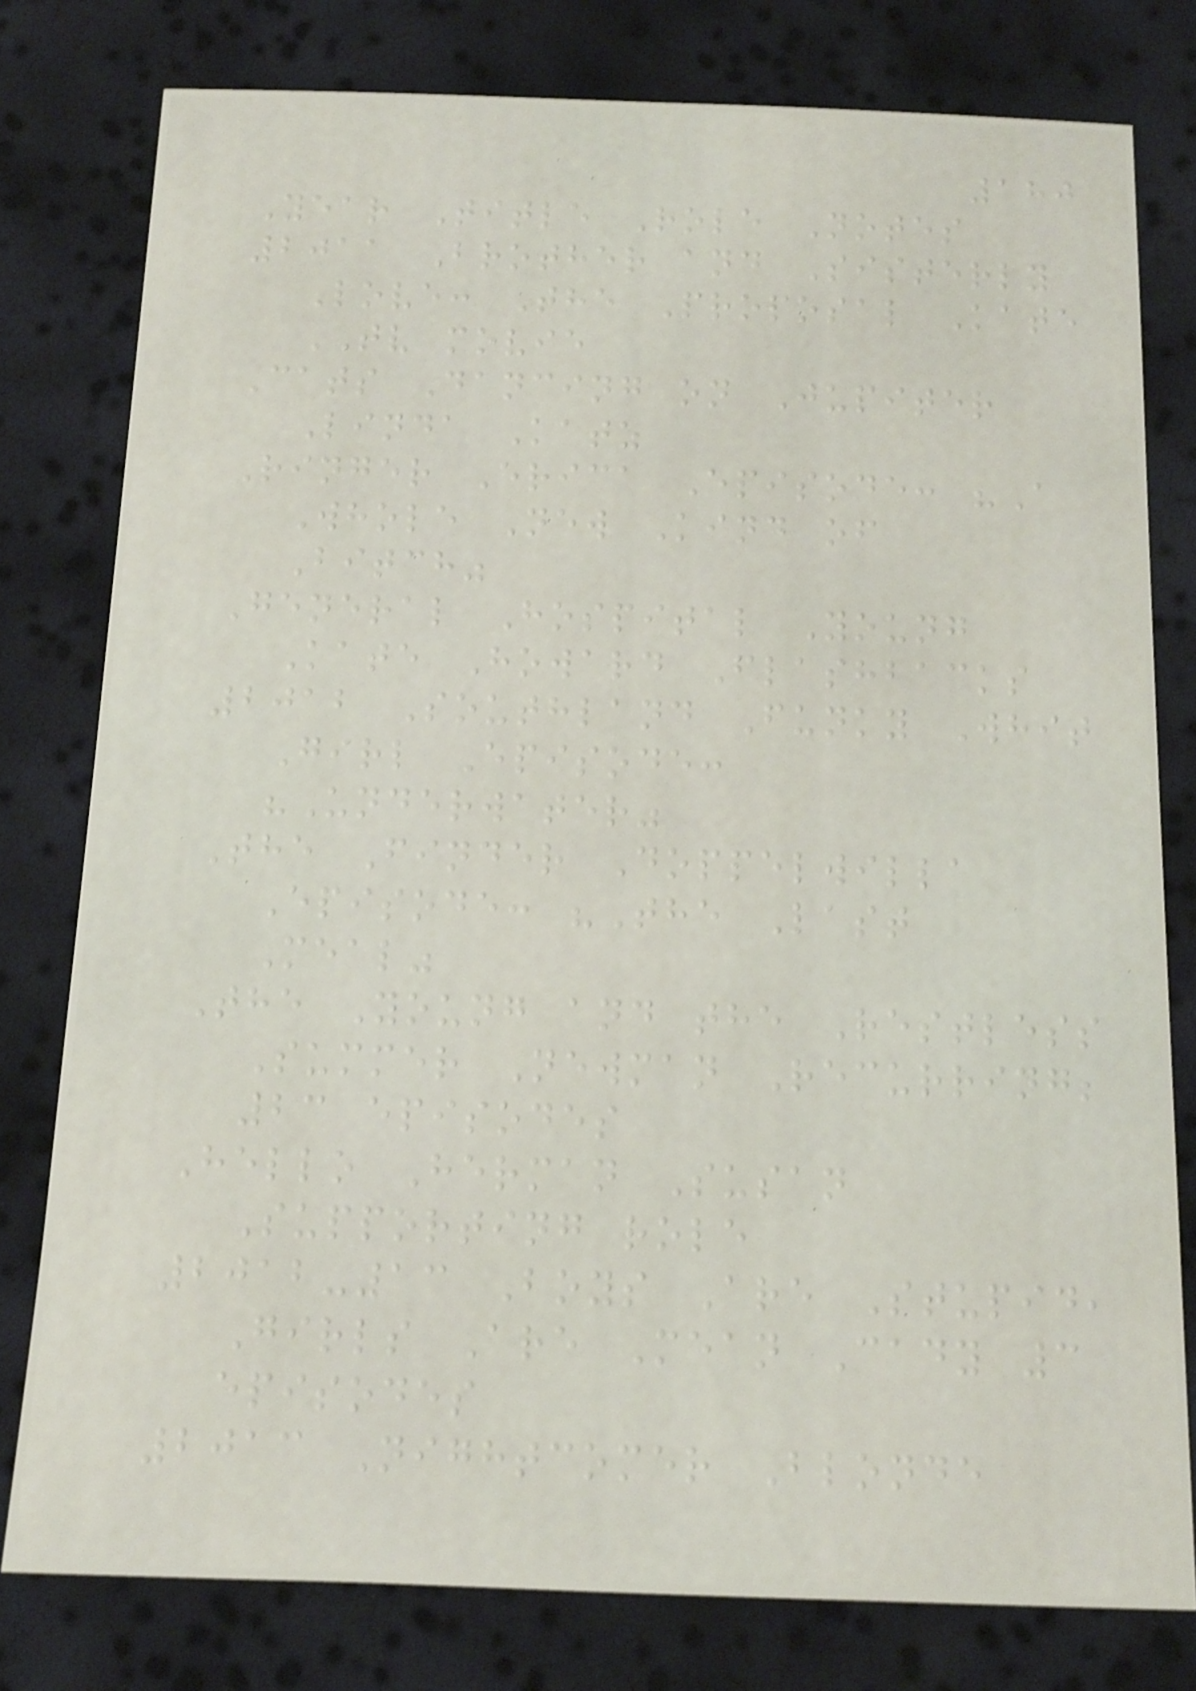180
Year Title Role Notes
2011 Brother and Sisterly
Love: The Proposal Kate
TV movie
Cats Dancing on Jupiter
Linda Katz
Ringer Erica Episode: "A
Whole New Kind of
Bitch"
General Hospital Young
Kate Howard Flashbacks
2012 Southland Funky Whit
Girl Episode:
"Underwater"
The Finder Doppelwilla
Episode: "The Last
Meal"
The Young and the Restless
Summer Newman Recurring;
23 episodes
Hello Herman Susan
Supporting role
2012-13 Boys Are Stupid,
Girls Are Mean Cady 3
episodes
2013 Nightcomer Blonde
